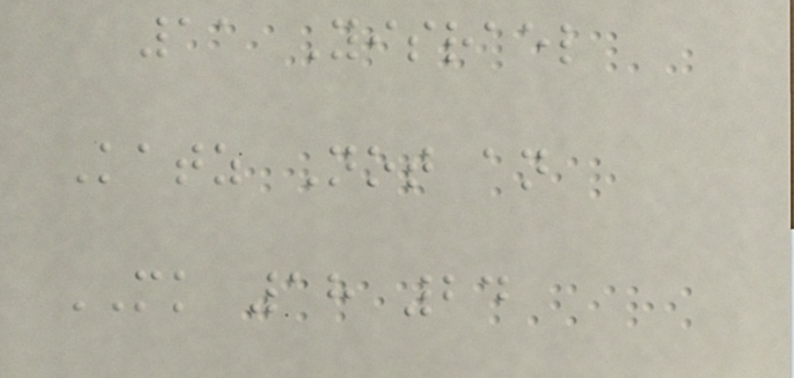11 Yisrael
Katz Not an
MK 18 24
